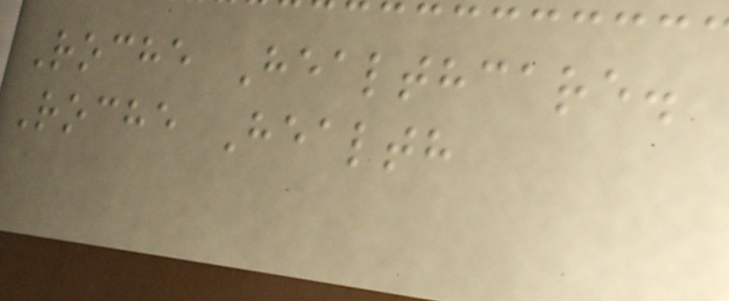Roche Healthcare.
Roche Health
